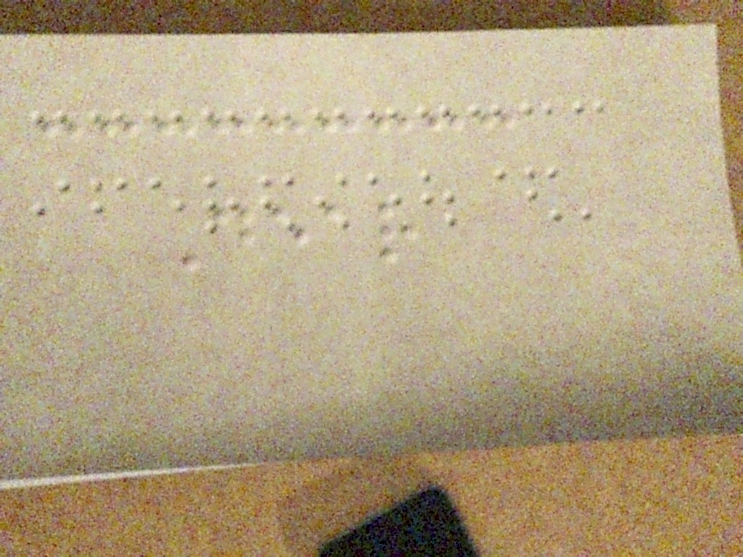Dear
